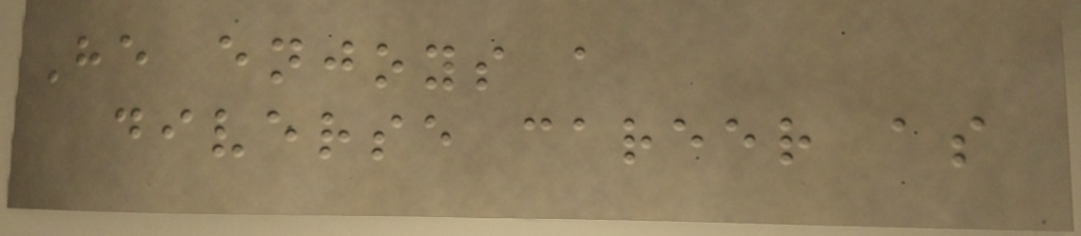He enjoys a
diverse career as
